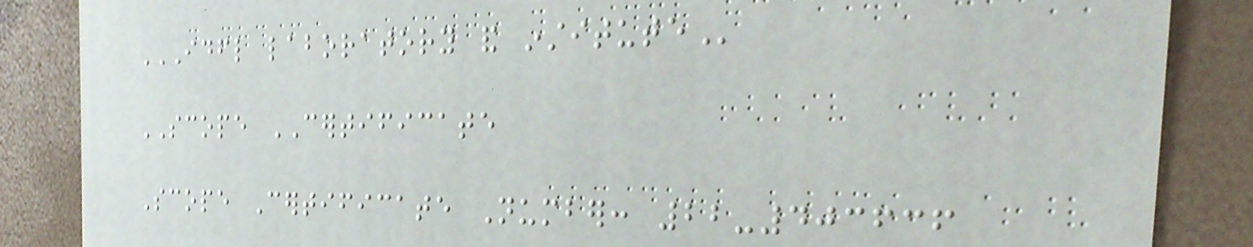IDFL LABORATORY AND INSTITUTE
SCOPE CERTIFICATE
Scope Certificate Number: 22-403636
